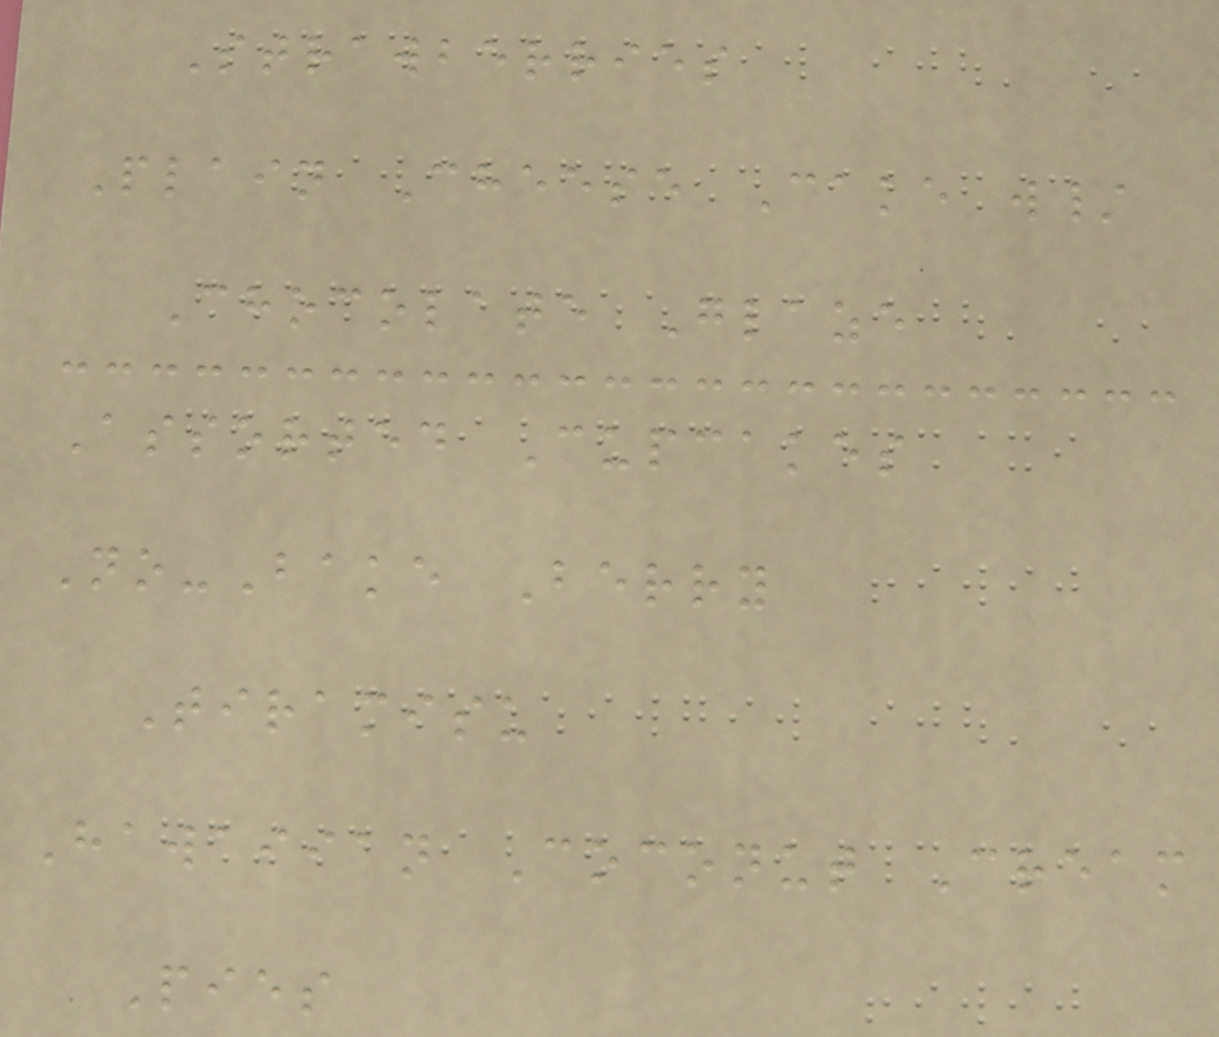Strawberries
Plain Cheese Cake w/
Chocolate Glaze
Assorted Cupcakes
No-Bake Berry
Tiramisu
Hawaiian Coconut Cream
Pies
